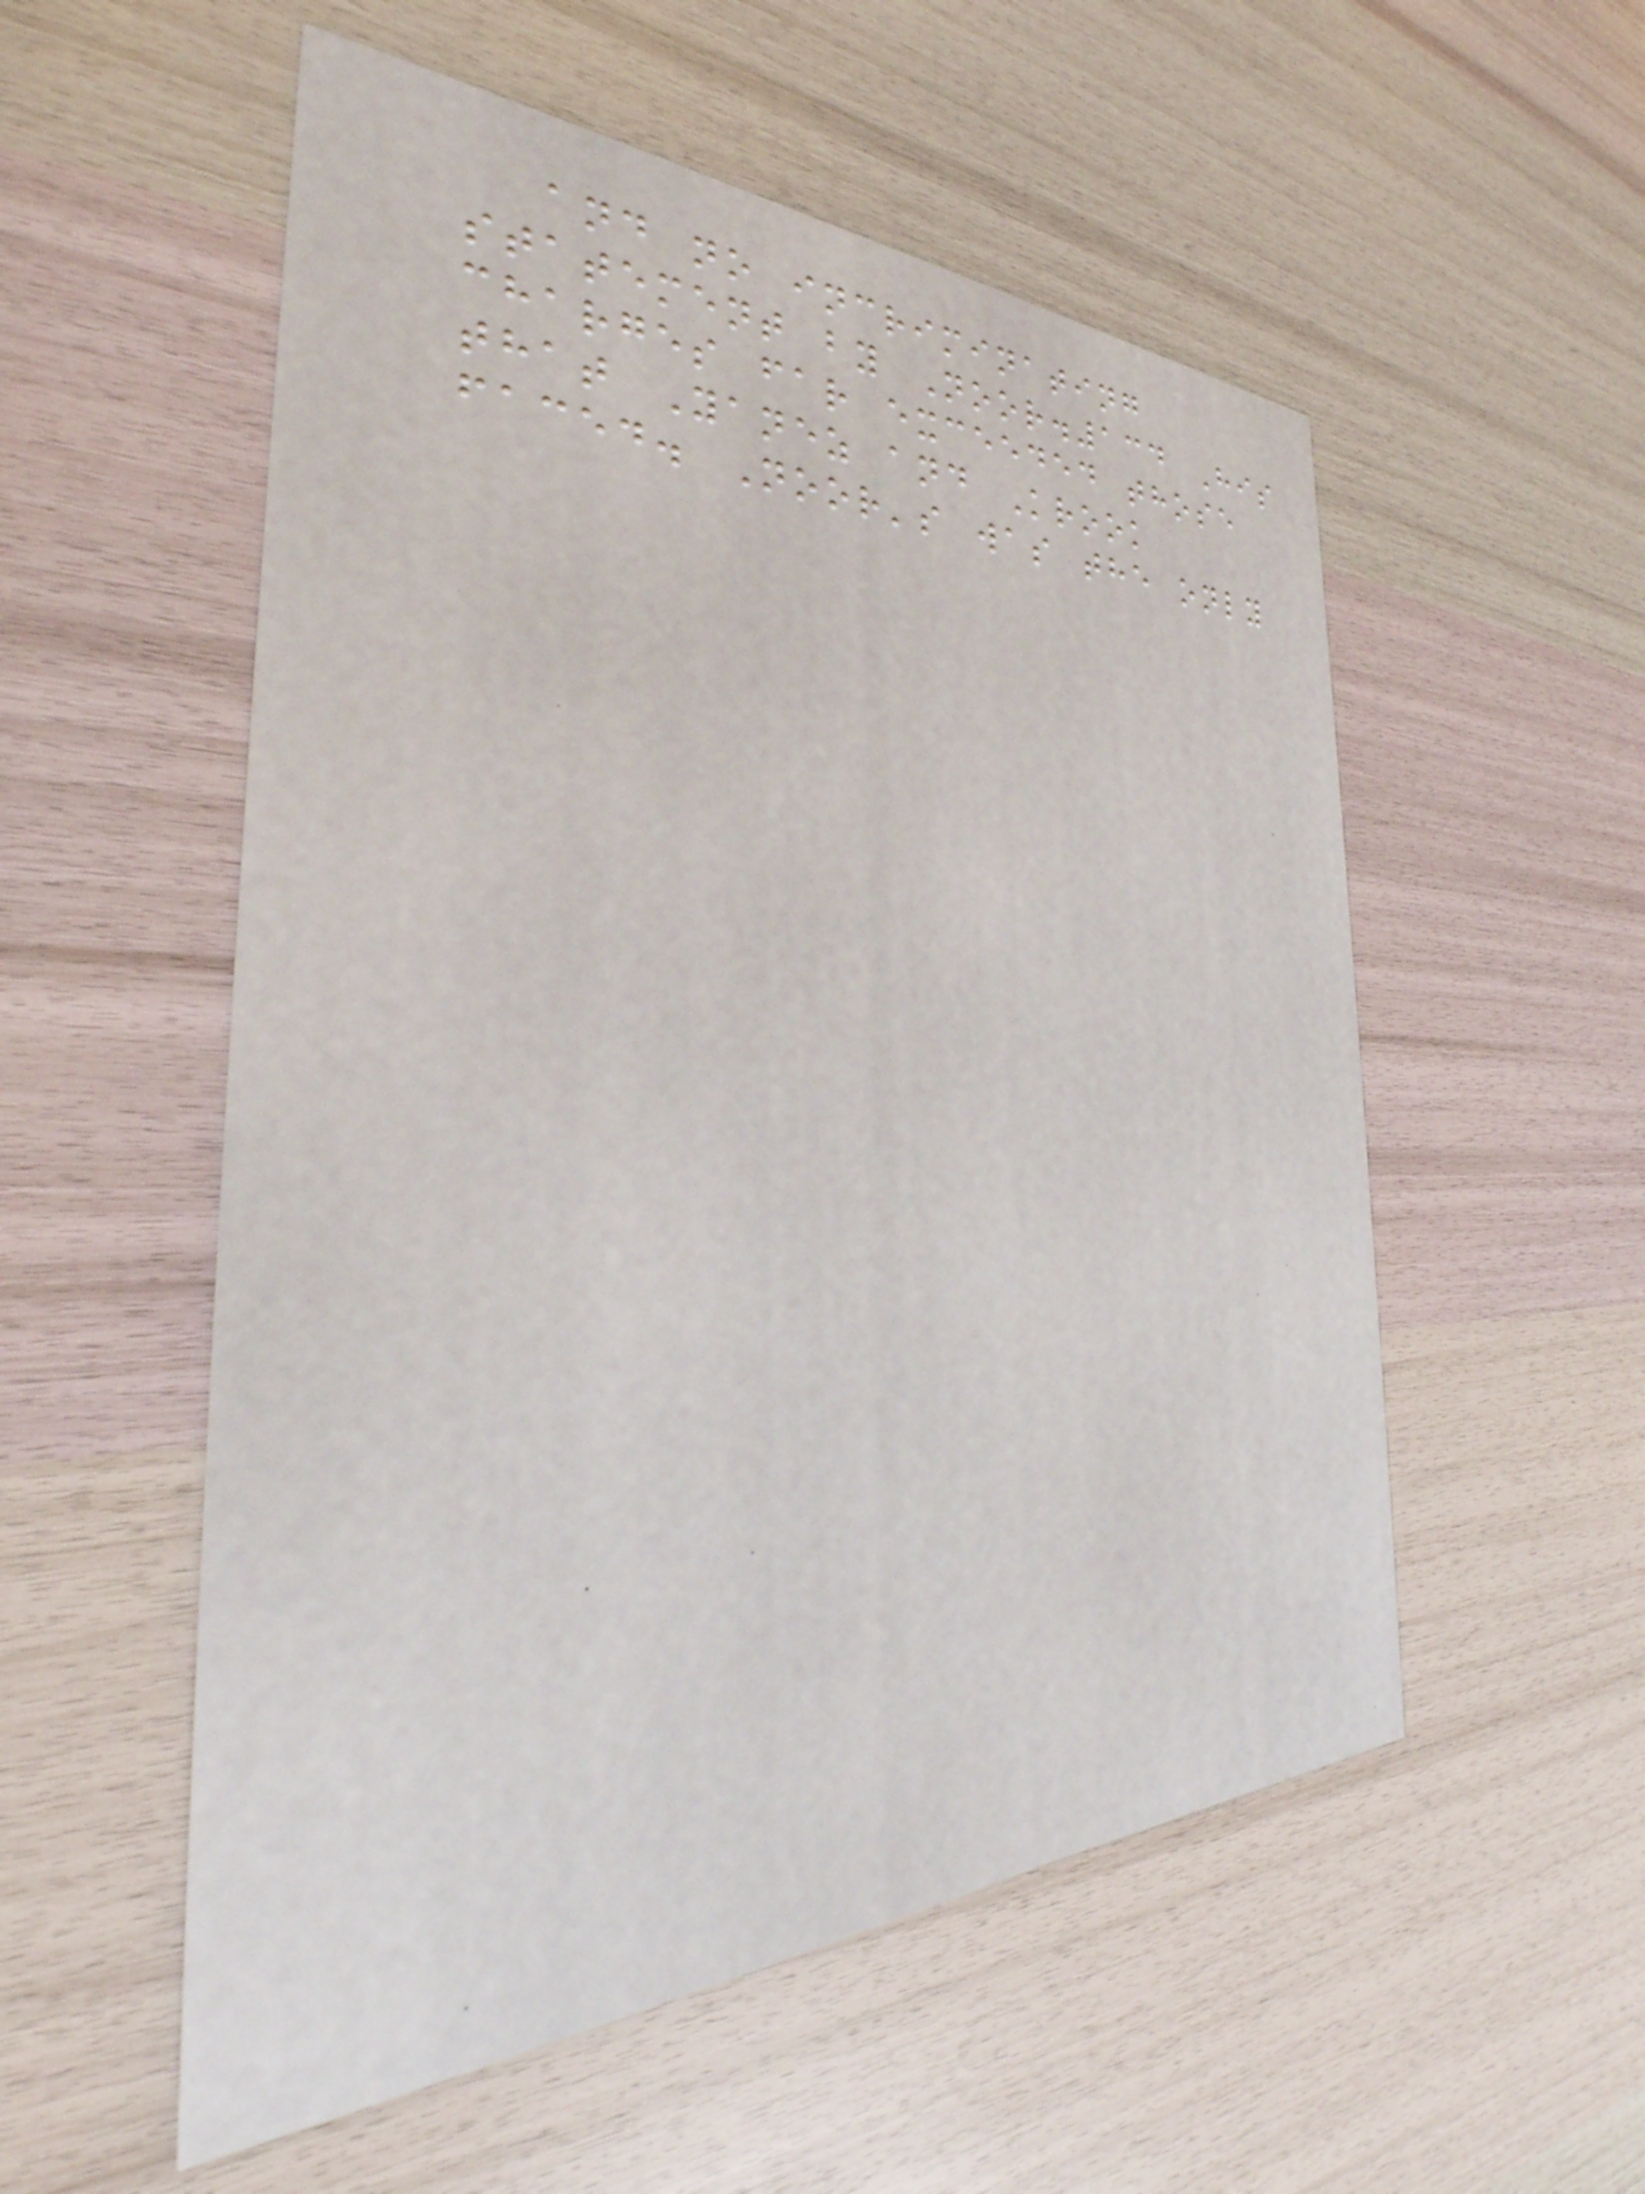and no incriminating
statement by Noor.134 His
charges far exceeded those
that Yanez and Krook
faced. Noor's was the only
